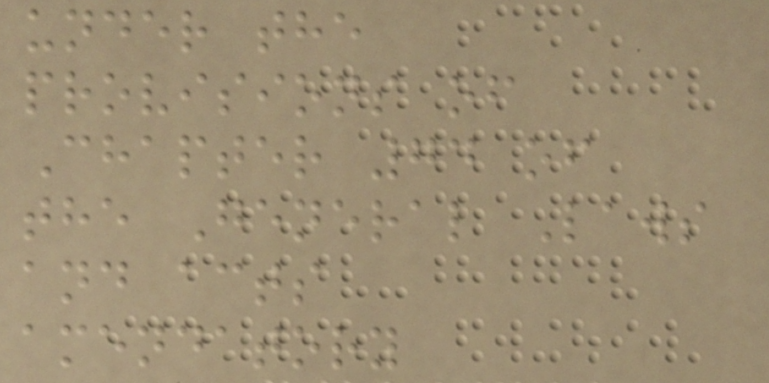under the
provisions of
Chapter 74 of
the General Laws
and acts
amendatory
